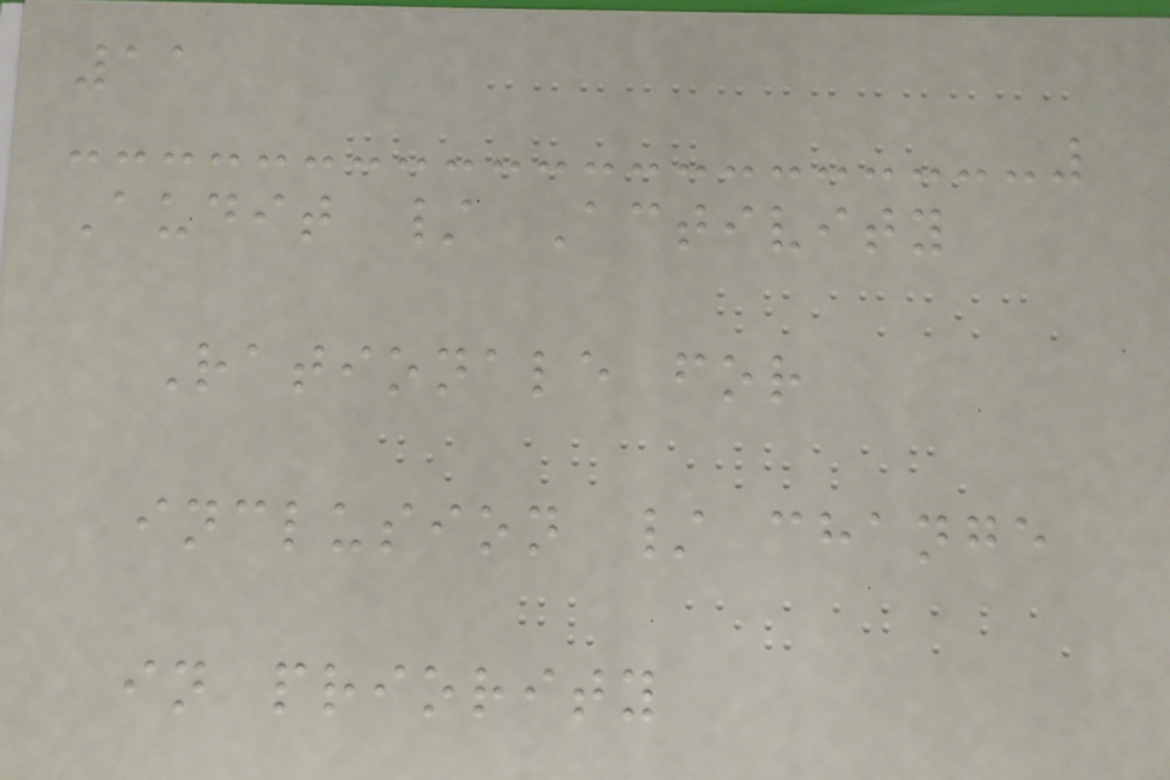11
Audit / Activity
Rationale for
inclusion / change
in priority
